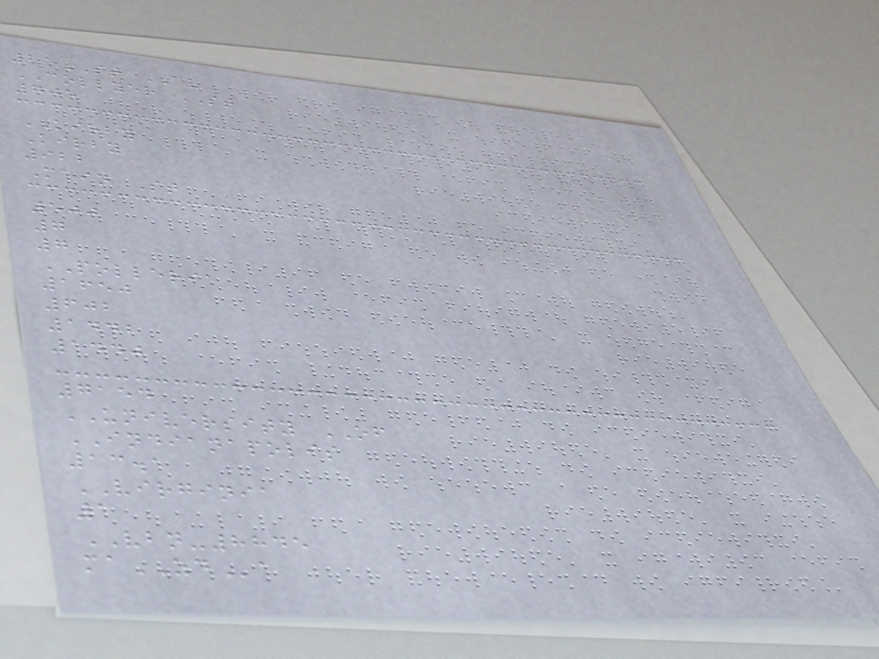21ST AV
COLLYER ST
705
KIRBY
Kirby
922
Main St
500
7
7
POLLERIA
1650
602
1442
1440
7154
UNIVERSITY OF
INDIANAPOLIS
13.1
VIRGINIA
1
VBN-8845
maZDa
